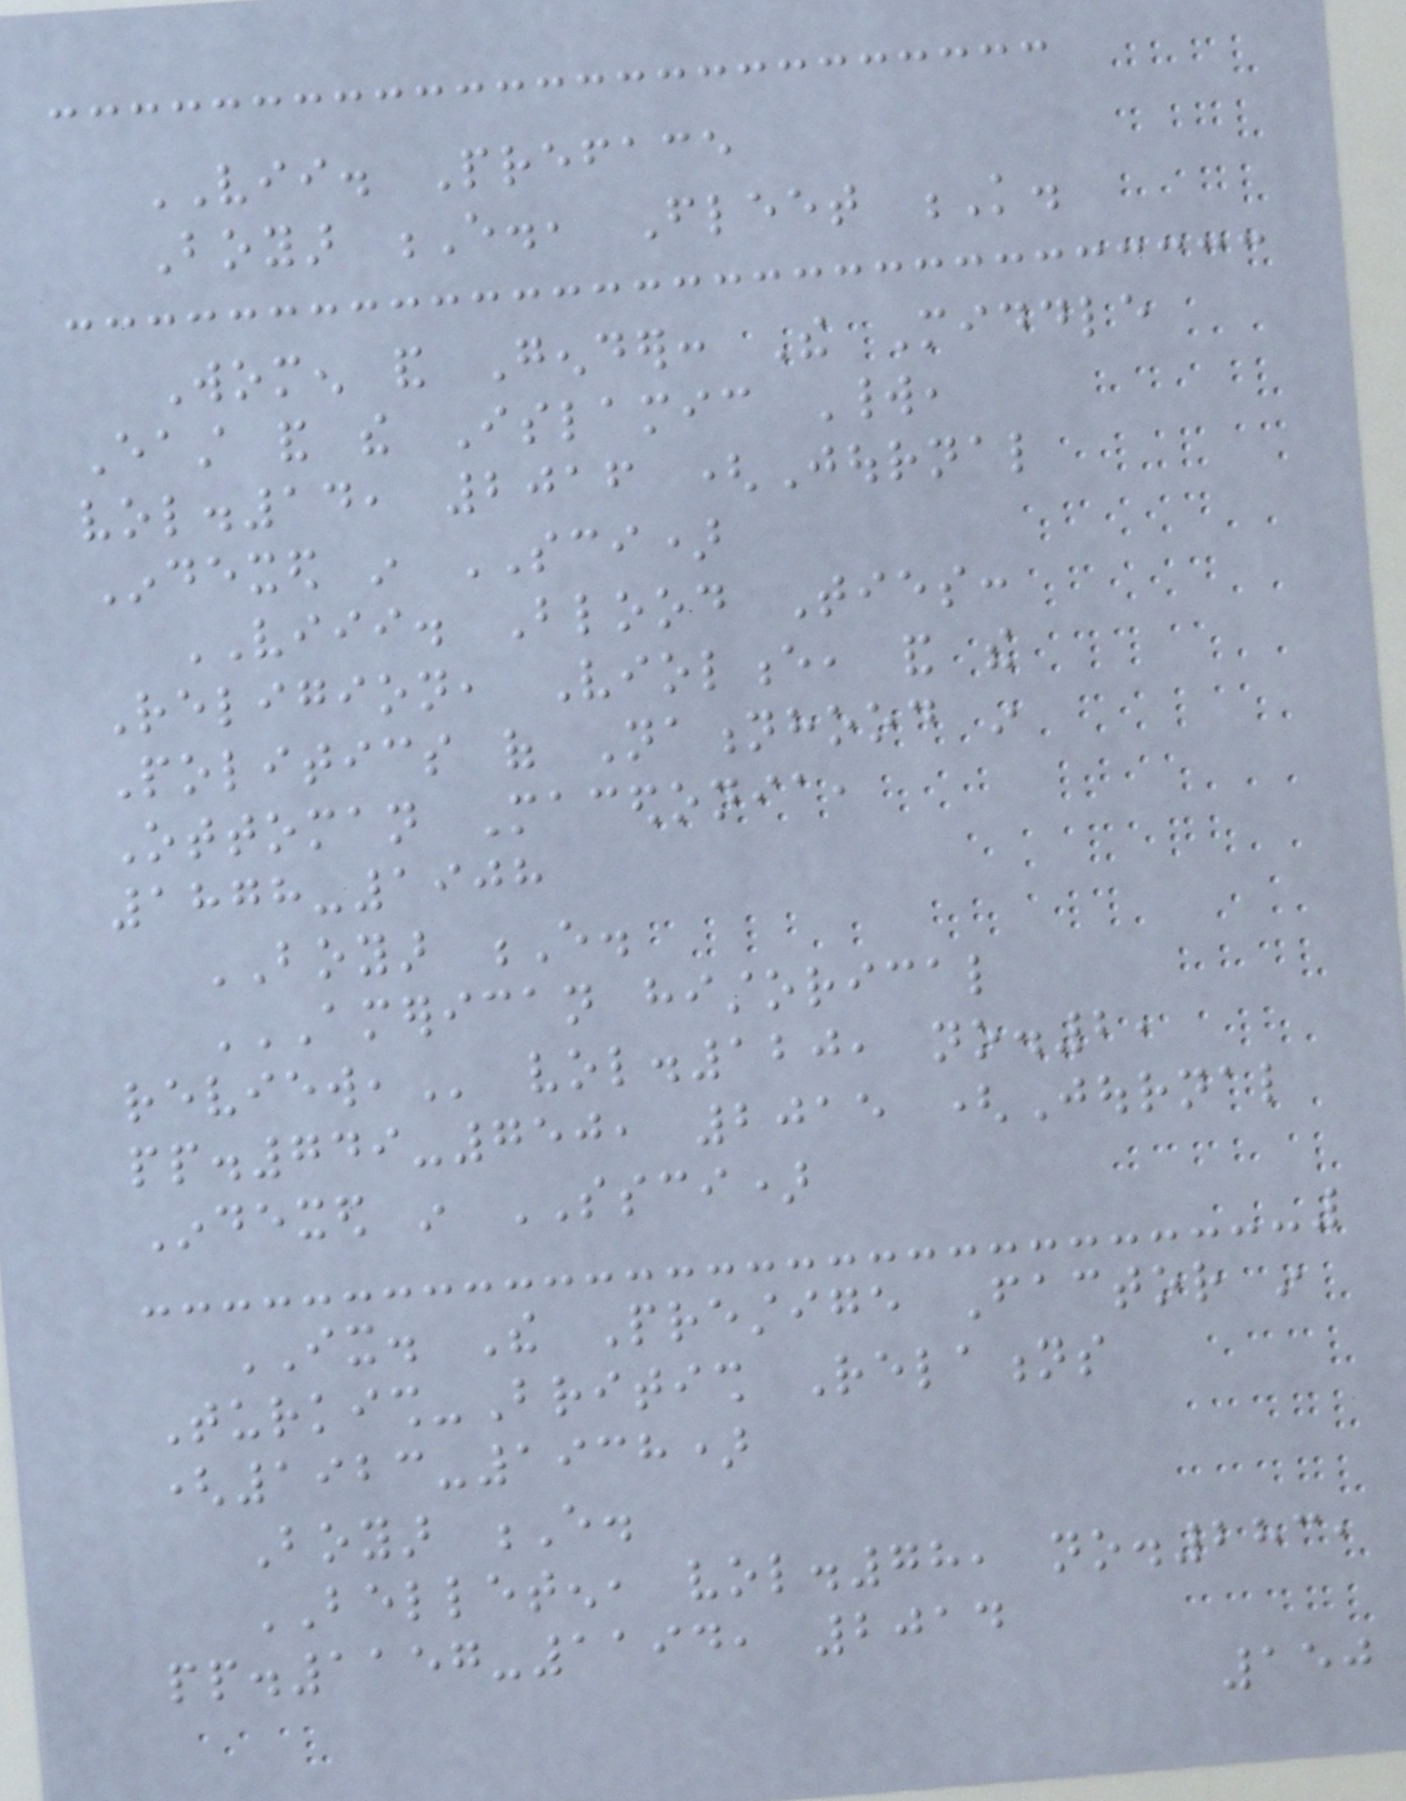VII. Preface
Boyar E., Fleet K.
Women and Gender: The Middle
East and the Islamic World,
vol.14, 2016 (Journal
Indexed in SCI)
VIII. Blood Ties:
Religion, Violence, and the
Politics of Nationhood in
Ottoman Macedonia,
1878-1908
BOYAR E.
AMERICAN HISTORICAL
REVIEW, vol.120, no.2,
pp.749-750, 2015 (Journal
Indexed in SSCI)
IX. The Prestige Factor in
Turkish-British Relations
(1923-1938)
Boyar E.
BELLETEN, vol.78, no.283,
pp.1157-1194, 2014
150
